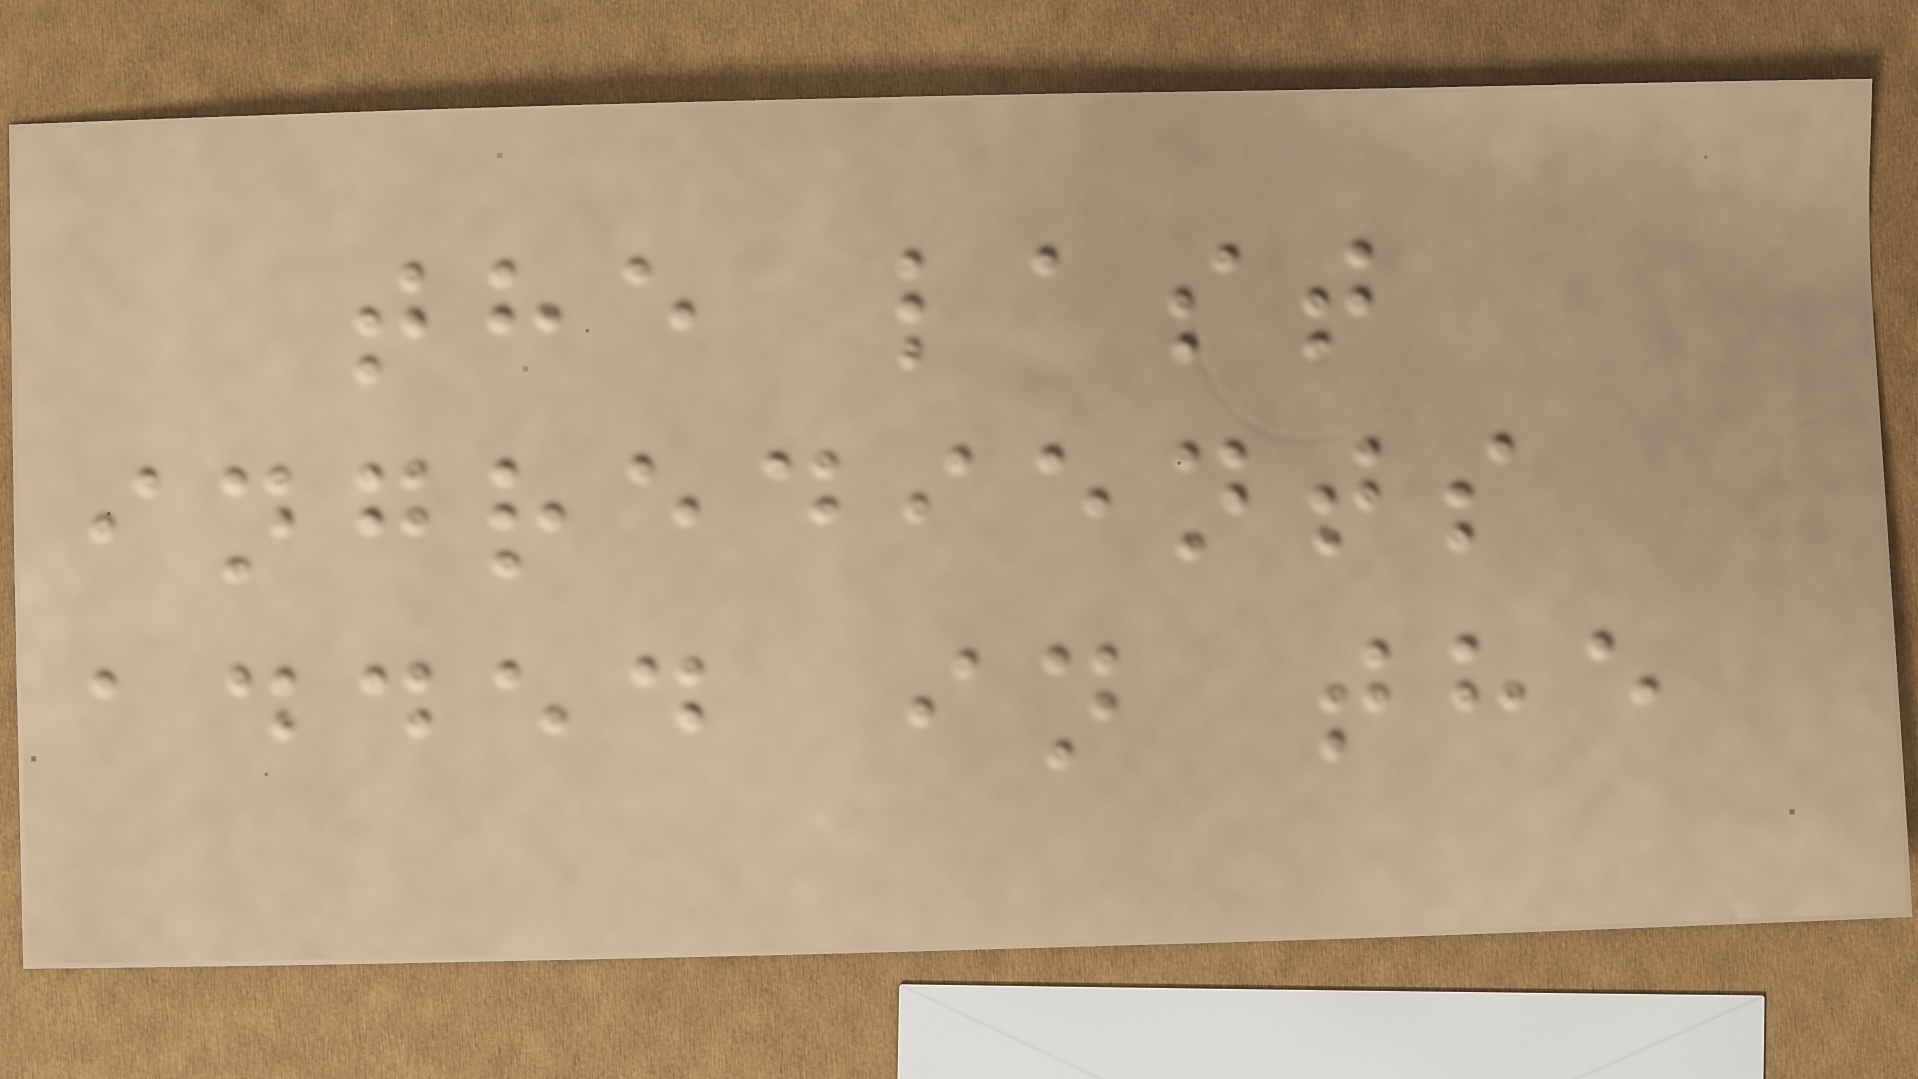the last
ingredients
added in the
